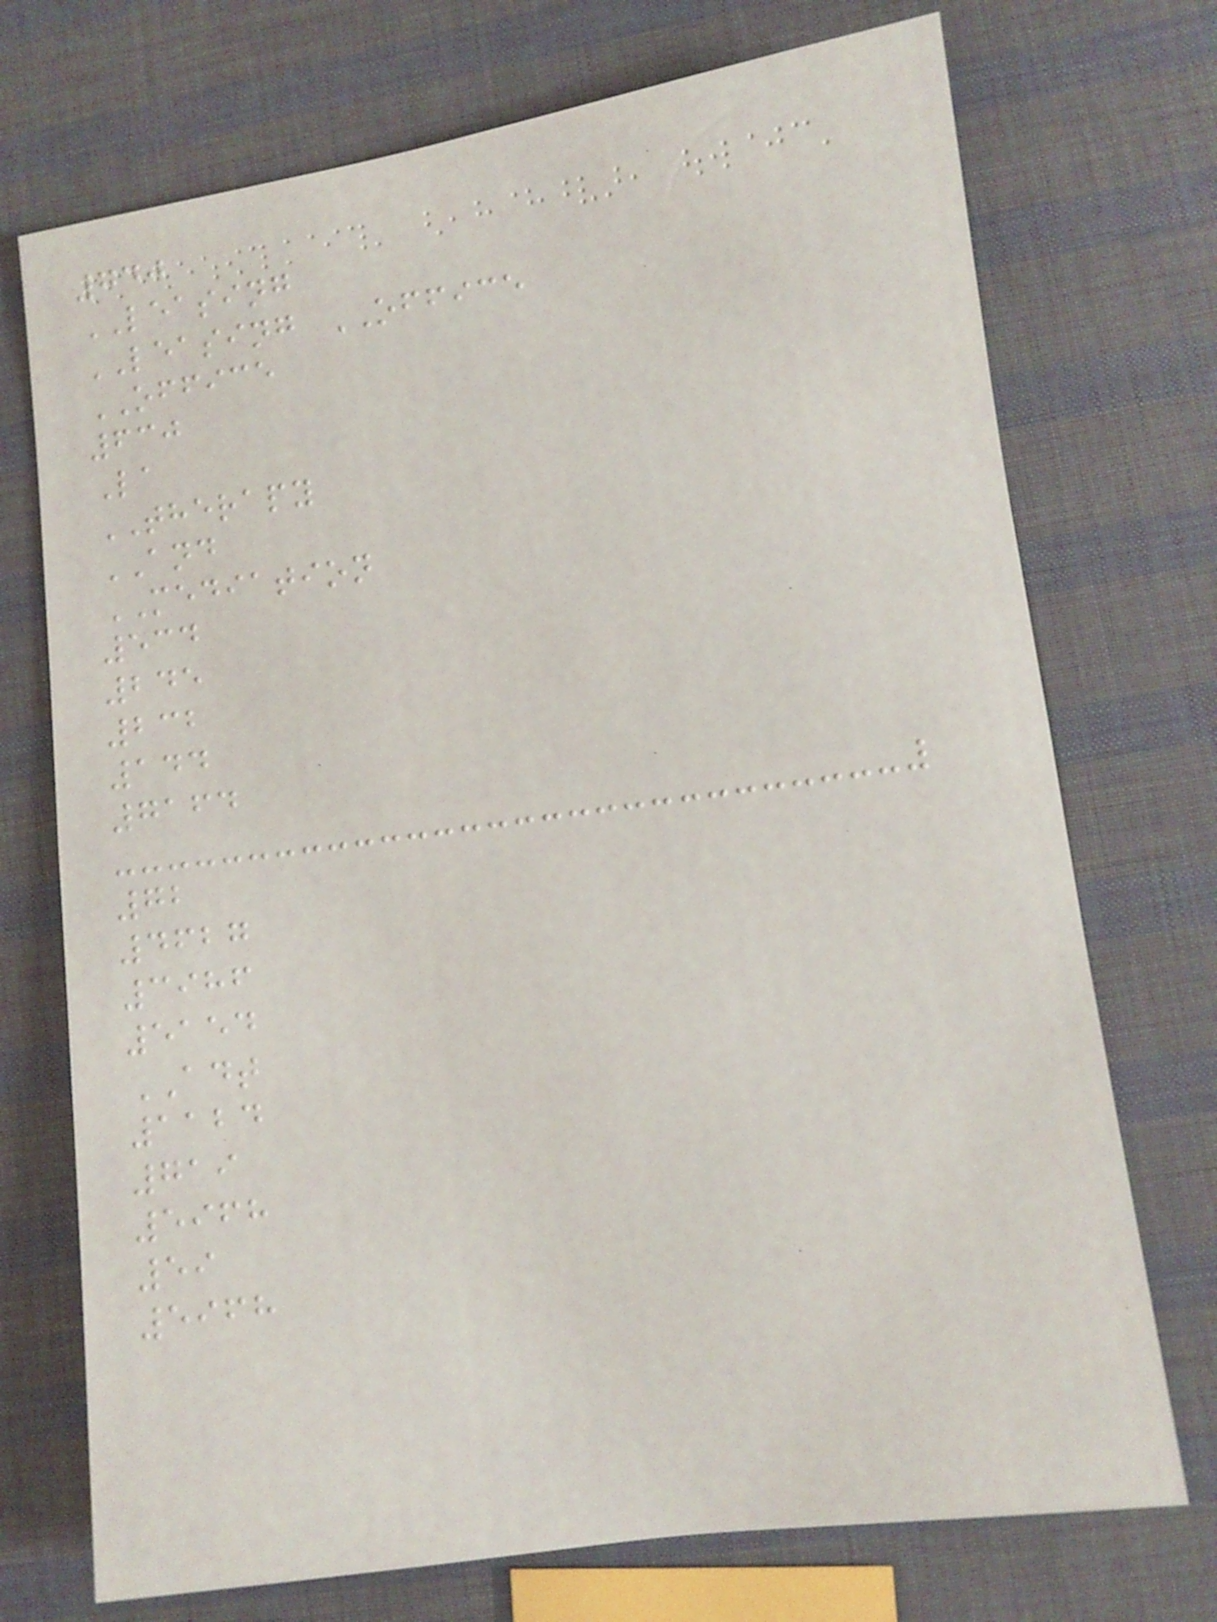740
LEASING
LEASING OFFICE
OFFICE
630
La
THERAPY
AND
MEDIATION
534
245
232
144
7164
72
4627
3986
5154
ADT
1124
719
5968
59
5968
